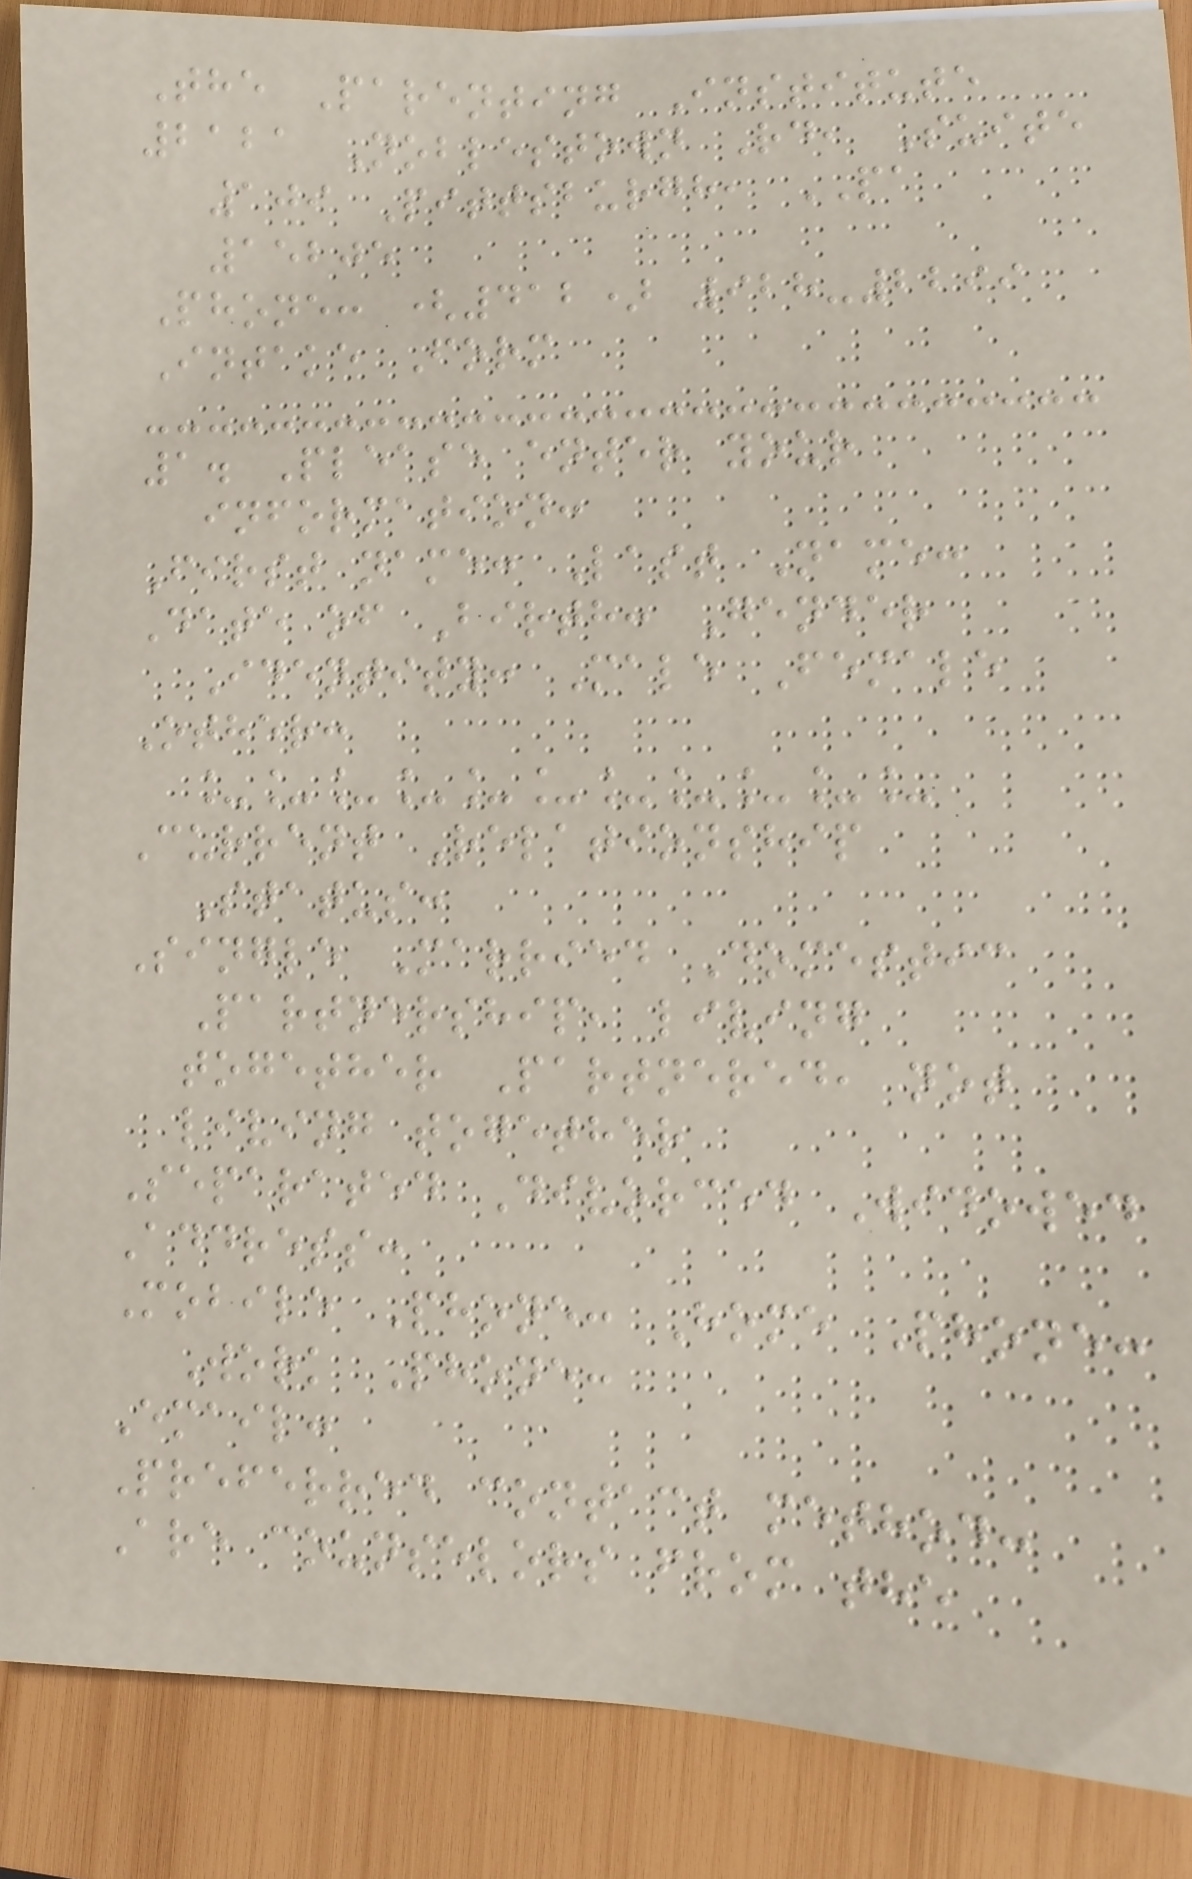The Parenting Institute
2121 Noblestown Rd, Suite
109 Pittsburgh, PA
15205
Phone: (412) 928-2299
Intake Form
1. Please enter your
information:
First name: Last Name:
Date of Birth: Gender
Identity: Male Female
Other:
___________
Current Relationship
Status:
Single Married Domestic
Partnership, living
together Partnered, not
living together
Separated Divorced Widowed
Address:
Mobile Phone: Home Phone:
Work Phone:
Email:
Preferred contact method:
Are counselors from the
